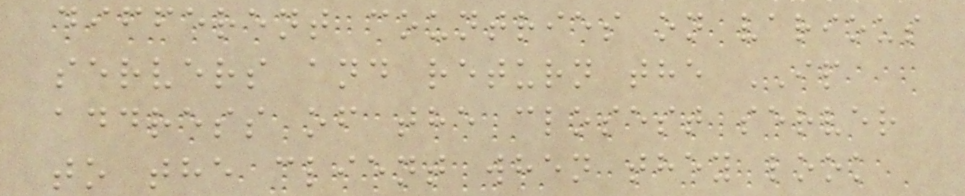different countries on various
servers and return the IP
address of the closest server
to the client when they look
